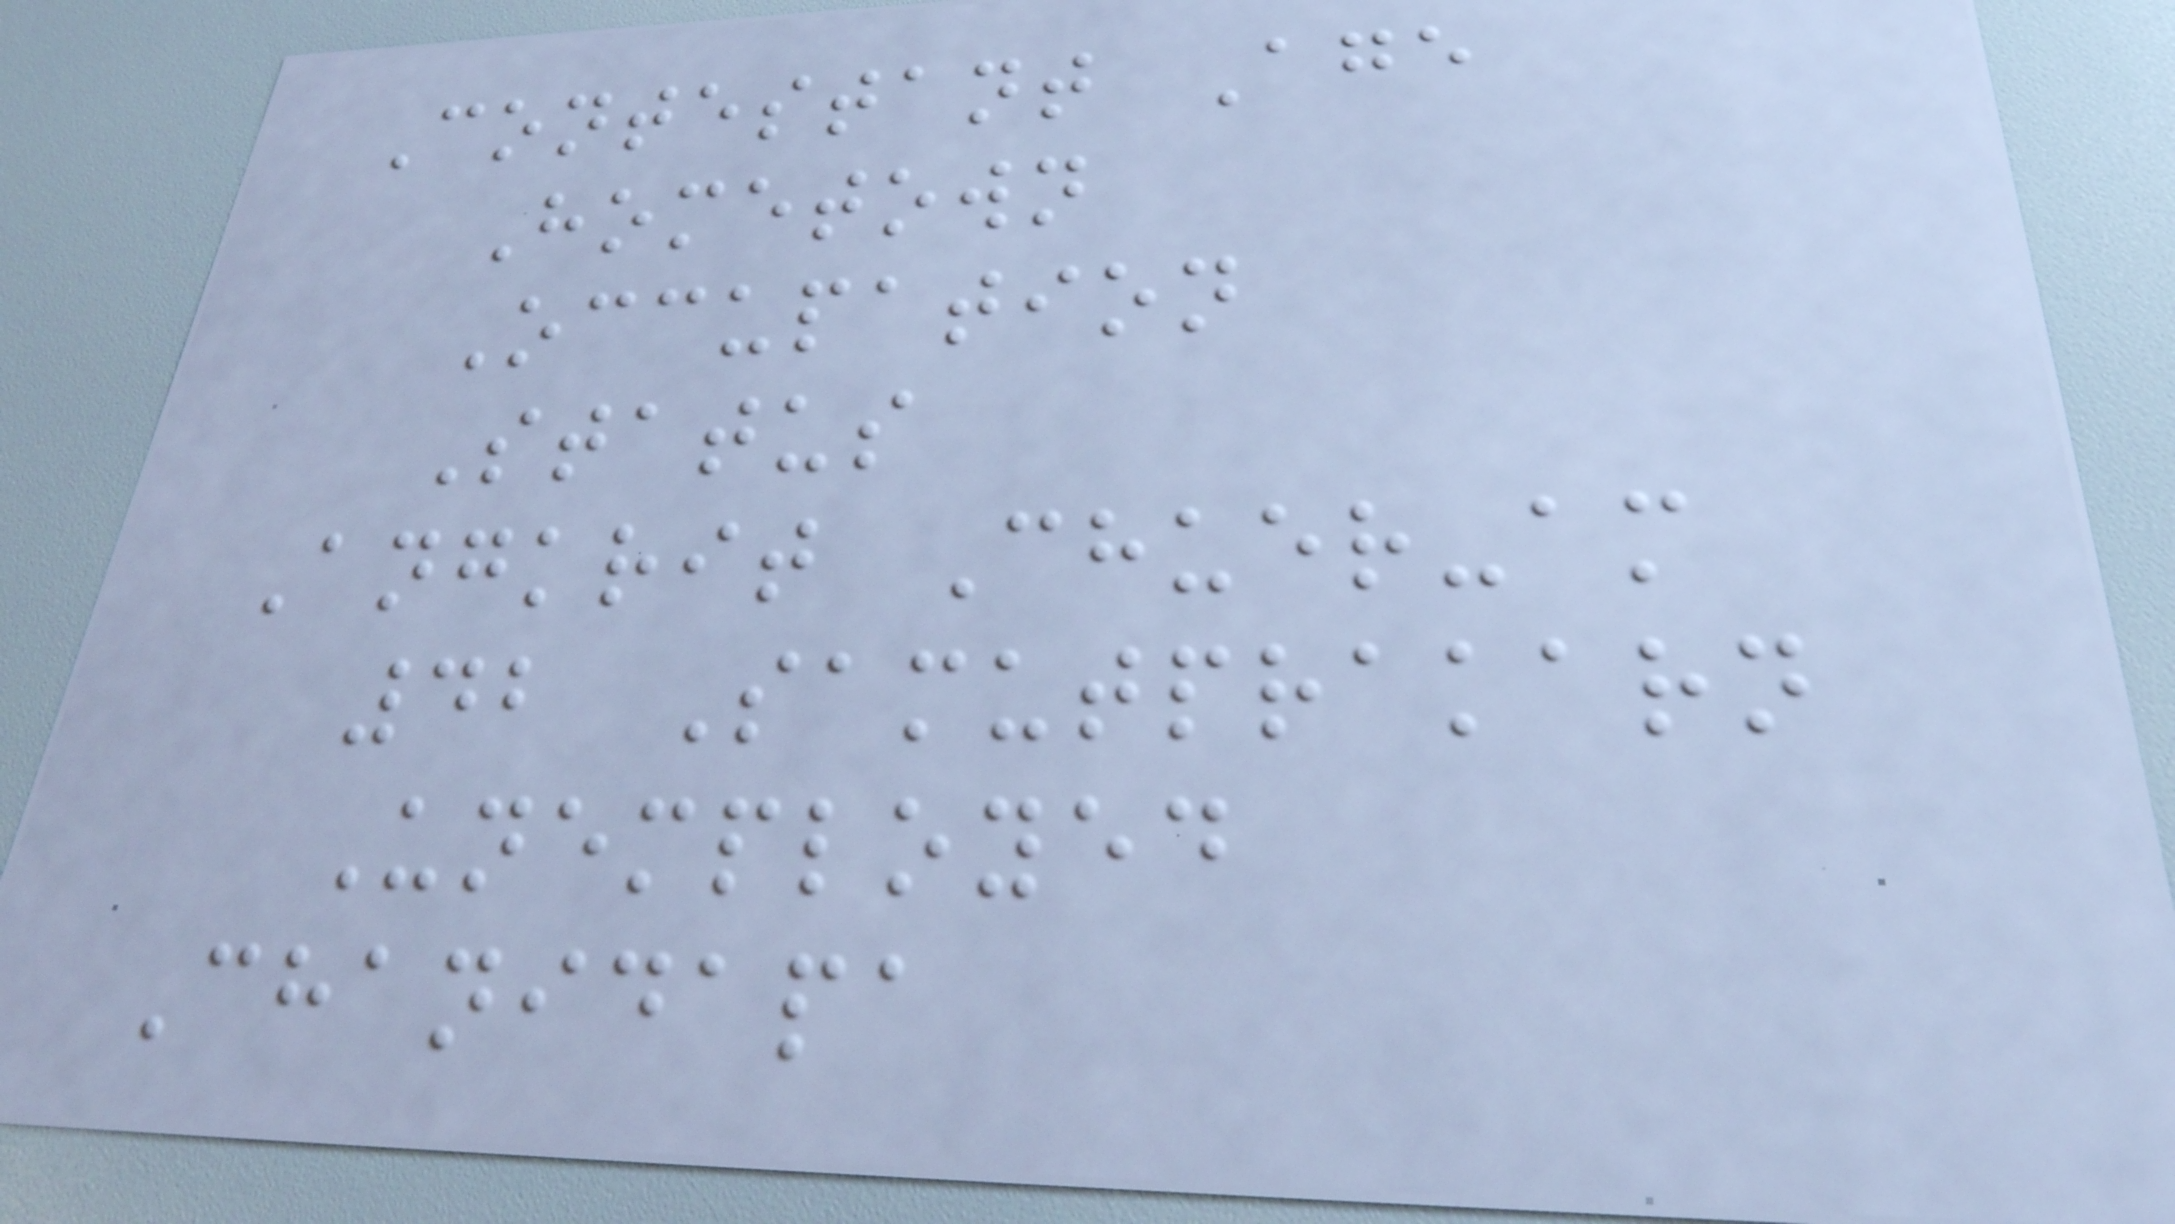Contestant Age
Hometown
Occupation
Status
Angkrit Chuer-am
42 Samutprakarn
Unemployed
Chanidapa
